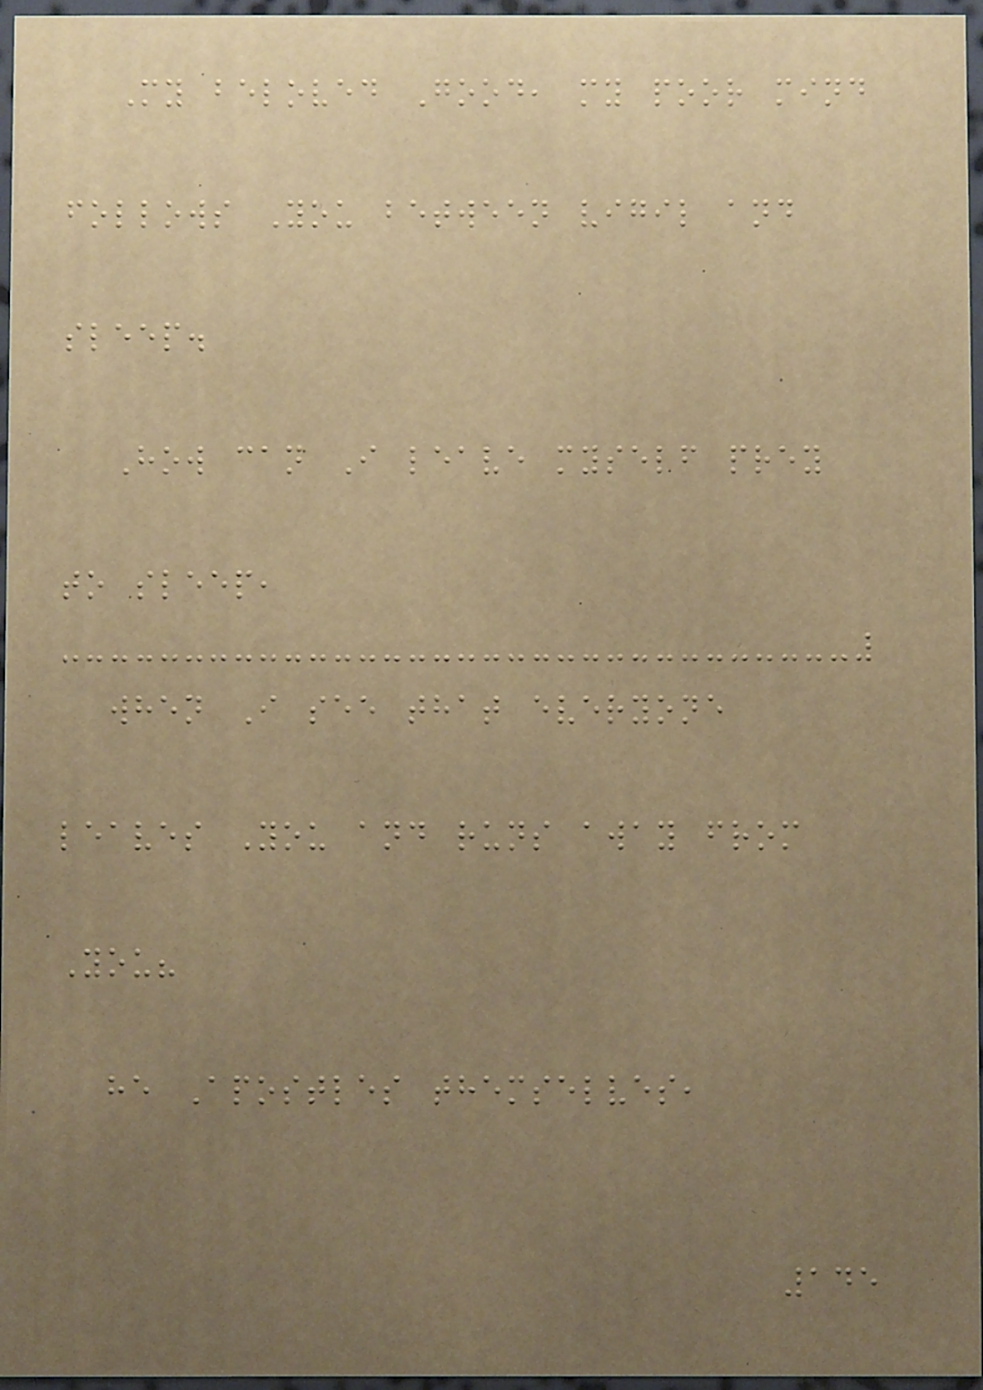My beloved Good, my poor mind
follows You between vigil and
sleep.
How can I leave myself prey
to sleep,
when I see that everyone
leaves You and runs away from
You?
he Apostles themselves,
145
